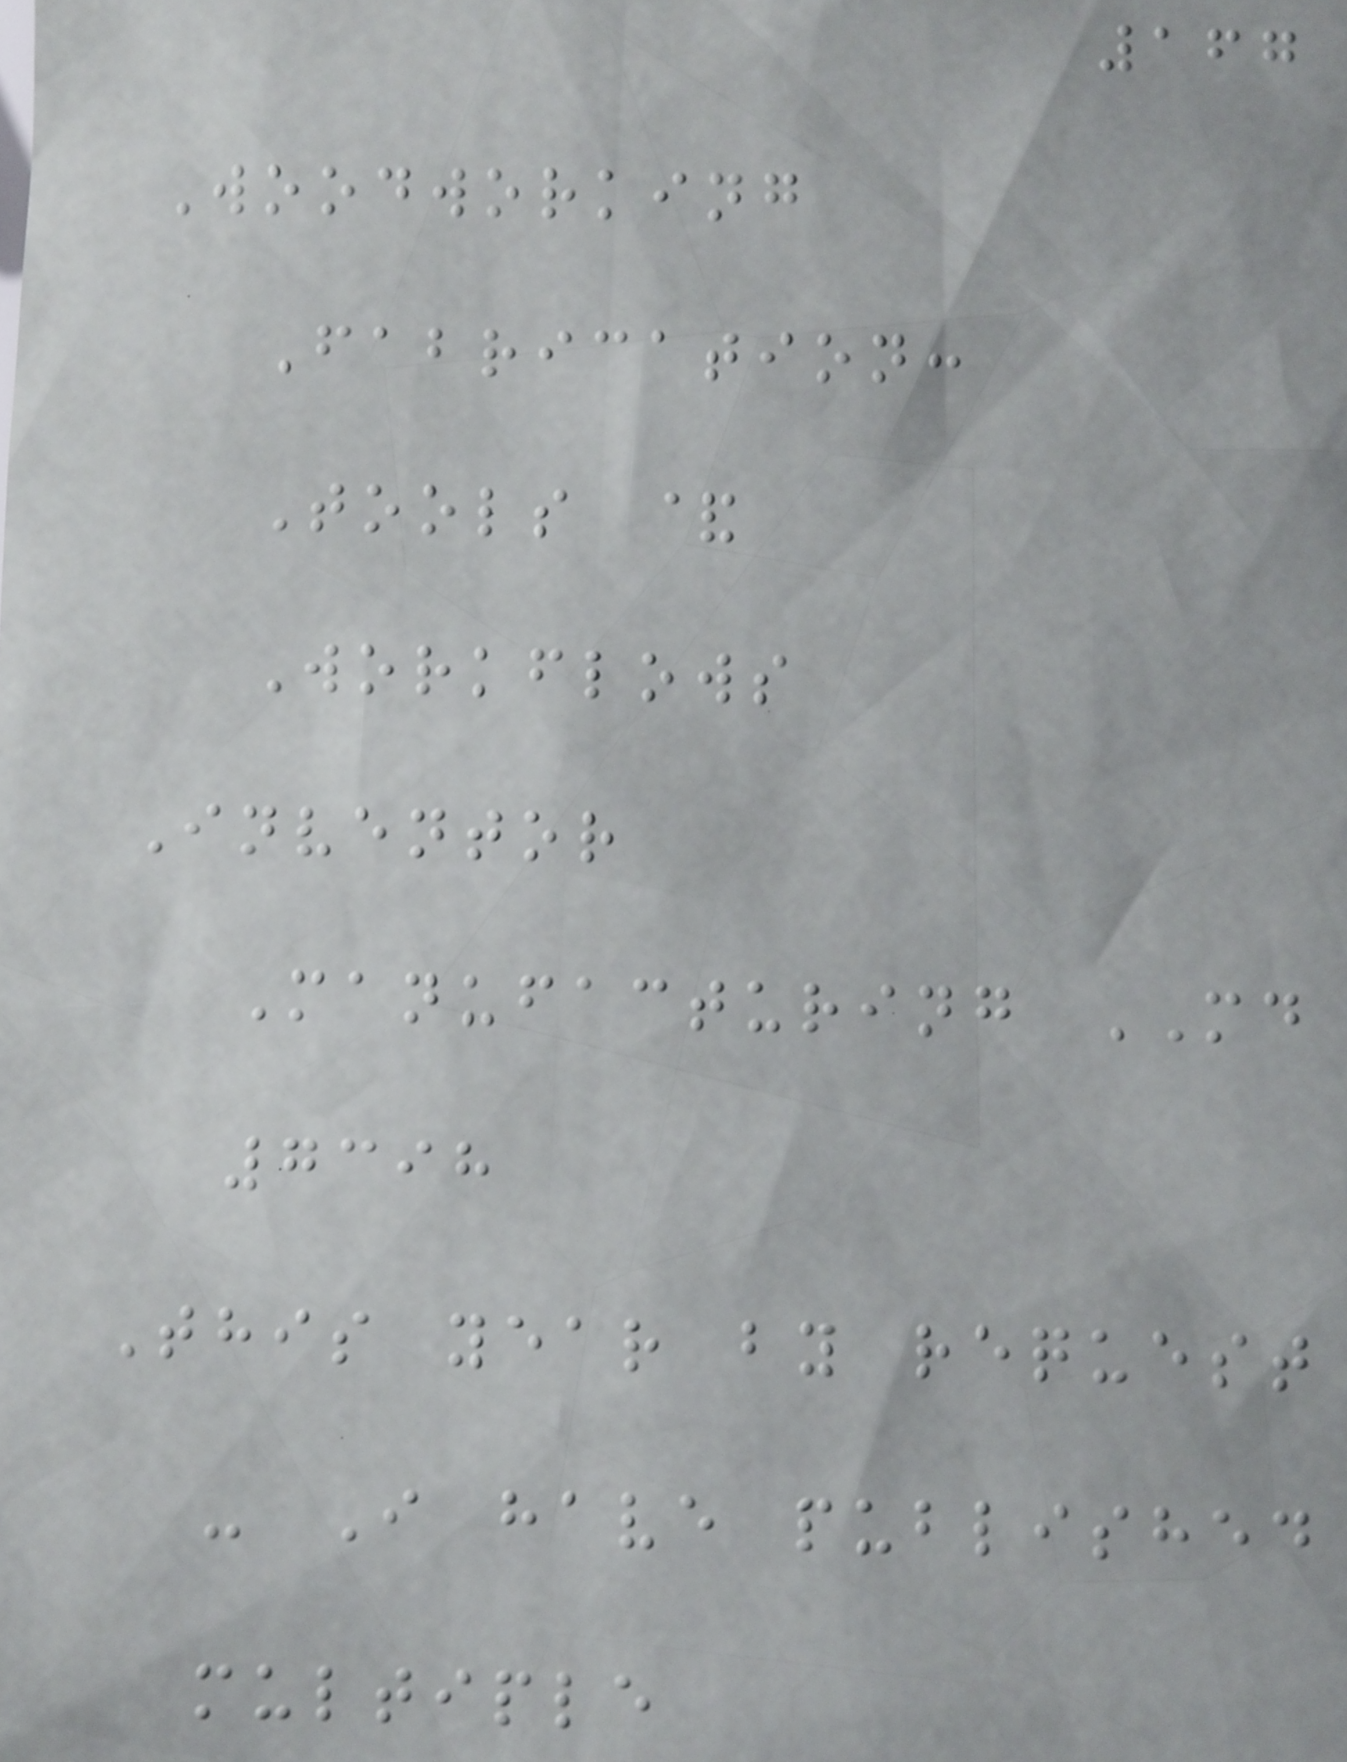167
Woodworking
Fabrication:
Tools &
Workflows
Inventor
Manufacturing MD
7398
This year by request
- I have published
multiple
